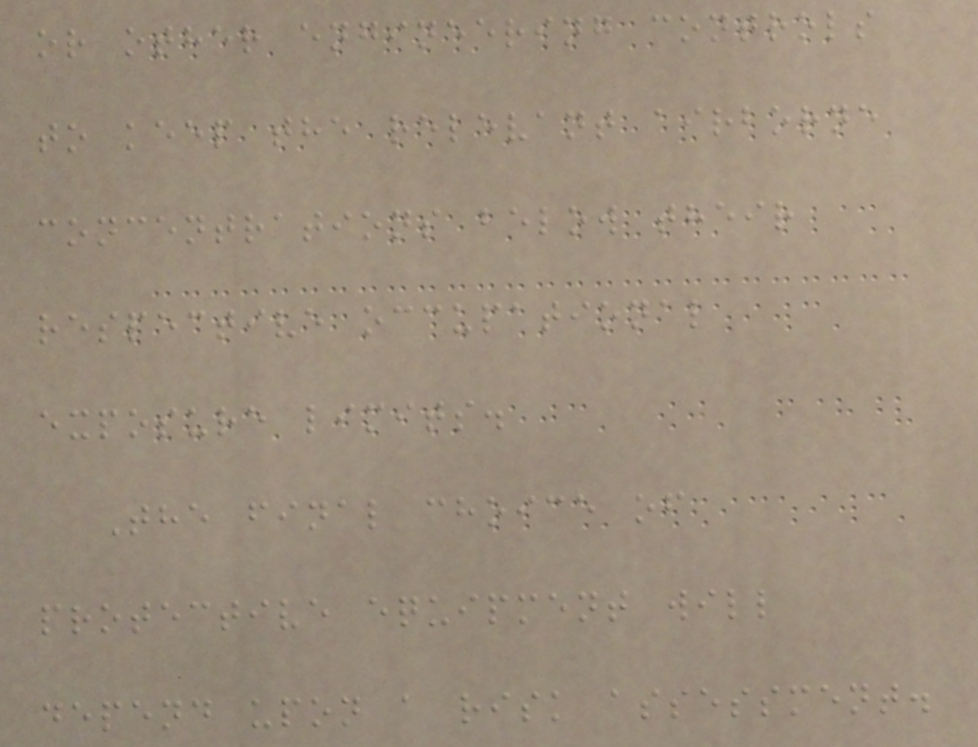or other engineering controls
to keep the relevant airborne
concentrations below their
respective occupational
exposure limits.
The final choice of
protective equipment will
depend upon a risk assessment.
